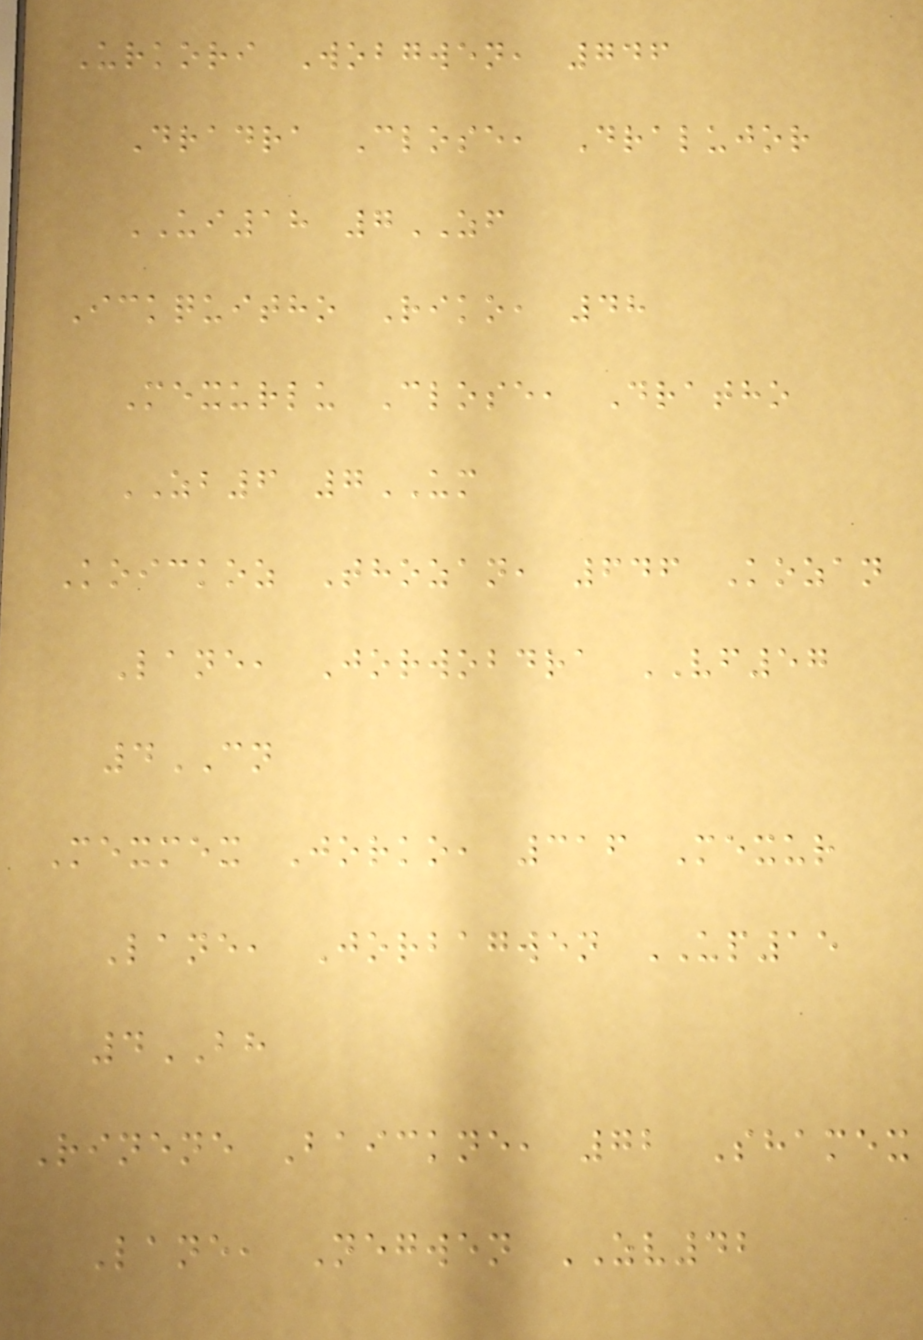Urkori Wobgwen, 746
Dradra Close, Dralujor
UI18 7ZF
Ickquitho Riko, 48
Mexurlu Close, Dratho
ZB6 7UM
Koickoz Thozan, 646 Kozan
Lane, Jorwobdra VF57
4CN
Mexmex Jorko, 316 Mexur
Lane, Jorbagwen UP15
4BH
Rinene Baickne, 72 Shamex
Lane, Negwen ZV42
